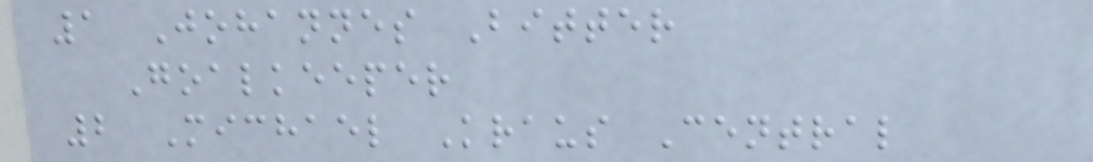1 Johannes Bitter
Goalkeeper
2 Michael Kraus Central
